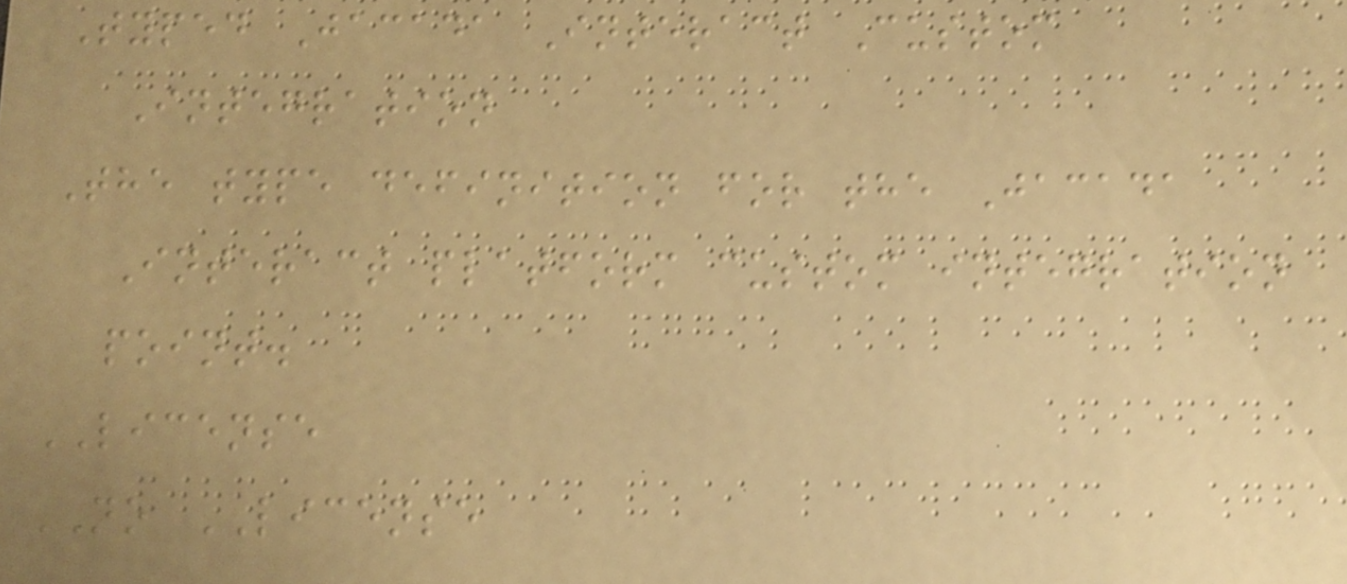Typed Jacada Interact Custom
Integration
The type definition for the Jacada
Interact platform custom integration
point.
LICENSE
NO LICENSE
